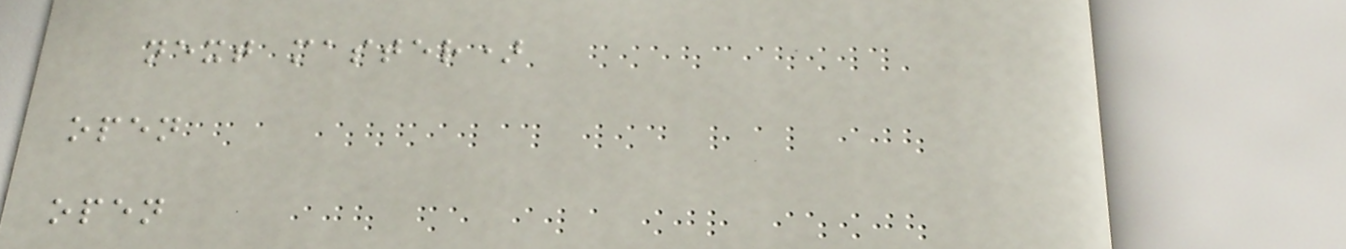next master)
open
open
